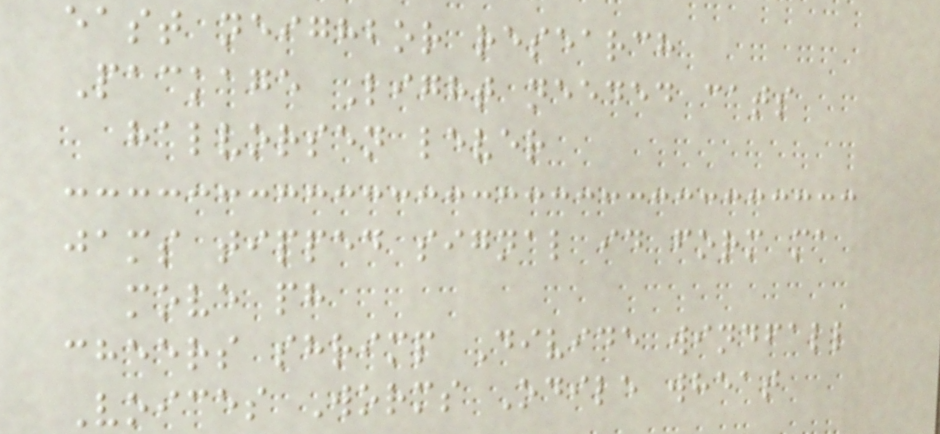east neighbor research
Package Light needed cats
halvorsen lever
jams tipped signal id form ma
move ph
cheers shrimp Divide windfall
Voices Worms Odile wheat
